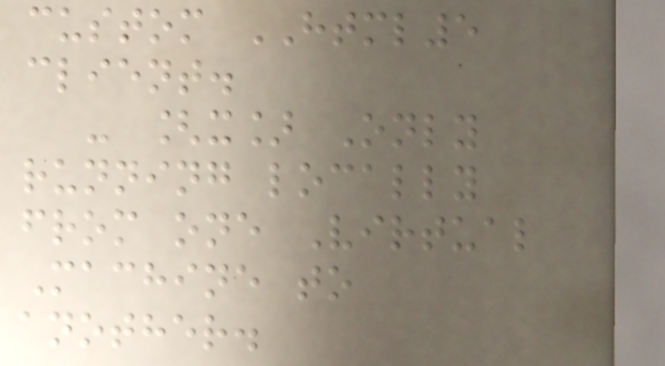custom HTML5
client.
- [x] Only
running locally
from one Virtual
Machine to
another.
